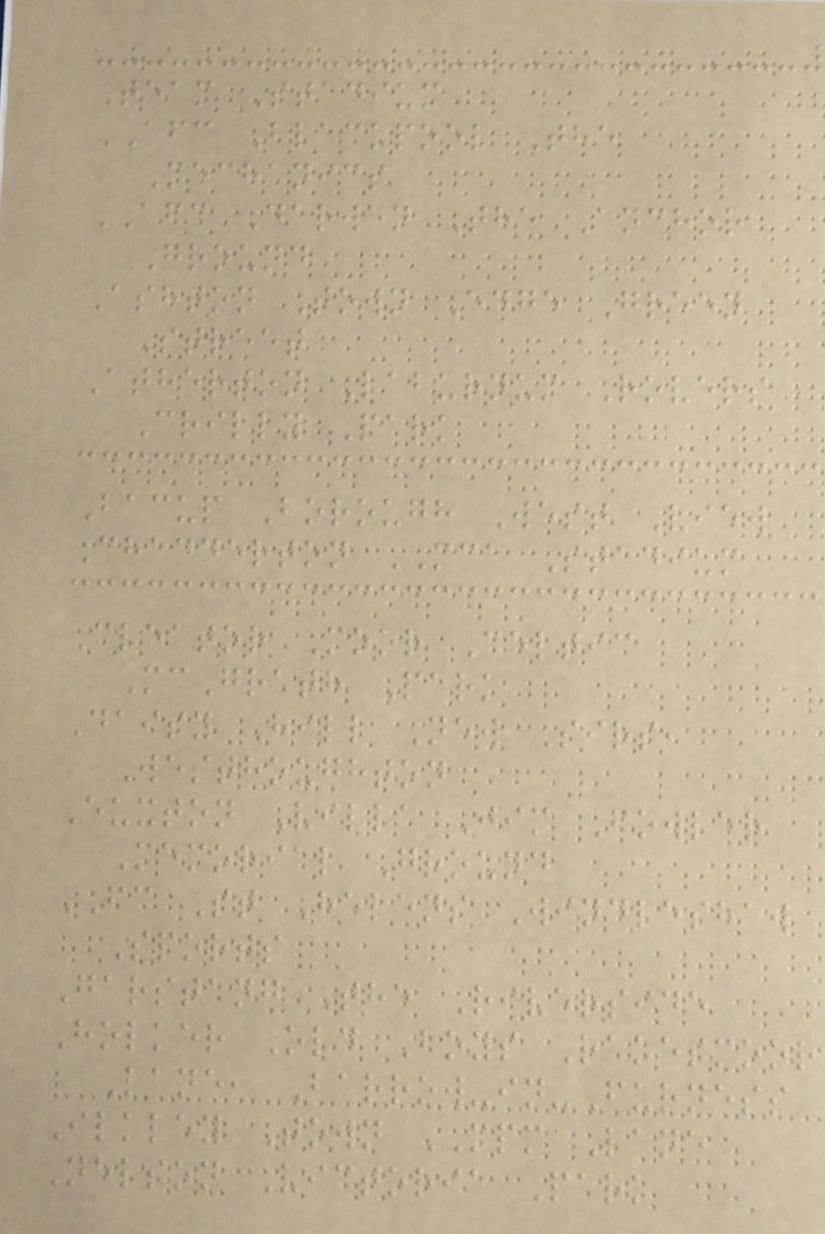Team Stadium
AFC Blackpool The
Mechanics
AFC Darwen The Anchor
Ground
Ashton Town Edge Green
Street
Atherton Laburnum Rovers
Crilly Park
Bacup Borough West View
Chadderton MCA Stadium
Cleator Moor Celtic
McGrath Park
Daisy Hill New Sirs,
Westhoughton
Euxton Villa Jim Fowler
Memorial Ground
FC St Helens Windleshaw
Sports
Garstang The Riverside
Holker Old Boys Rakesmoor
Lane, Barrow-in-Furness
Ilkley Town MPM Lane
Nelson Victoria Park
